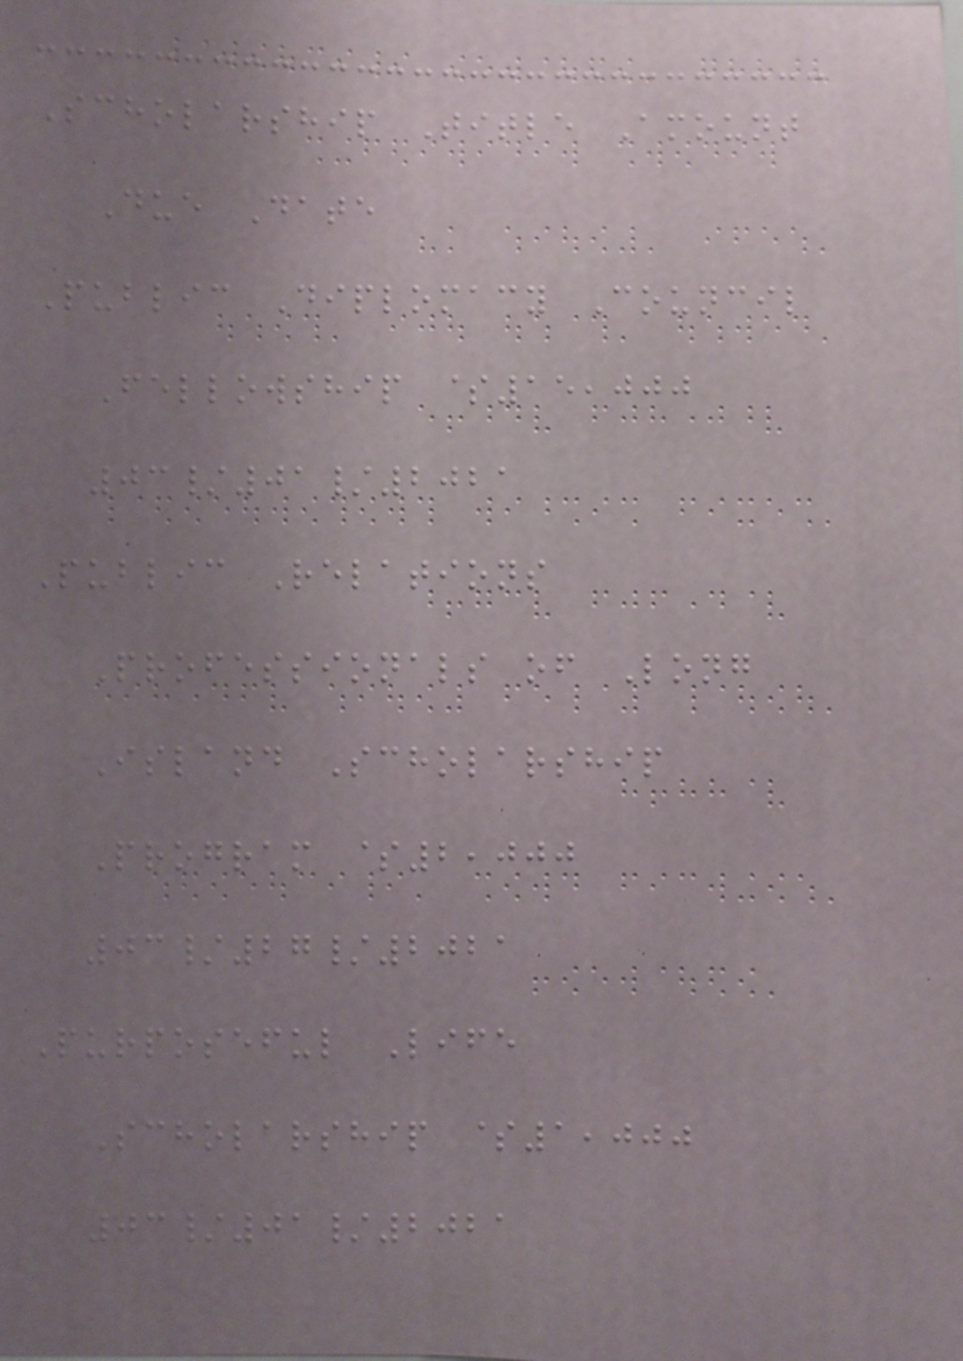Scholarship Title Amount
Due Date
Public Diplomacy Council
Fellowship $15,000
03/01/2021
Public Relations
Professionals of Long
Island Scholarship
Program $2,000
03/27/2021
Purposeful Life
Scholarship $1,000
03/01/2021
